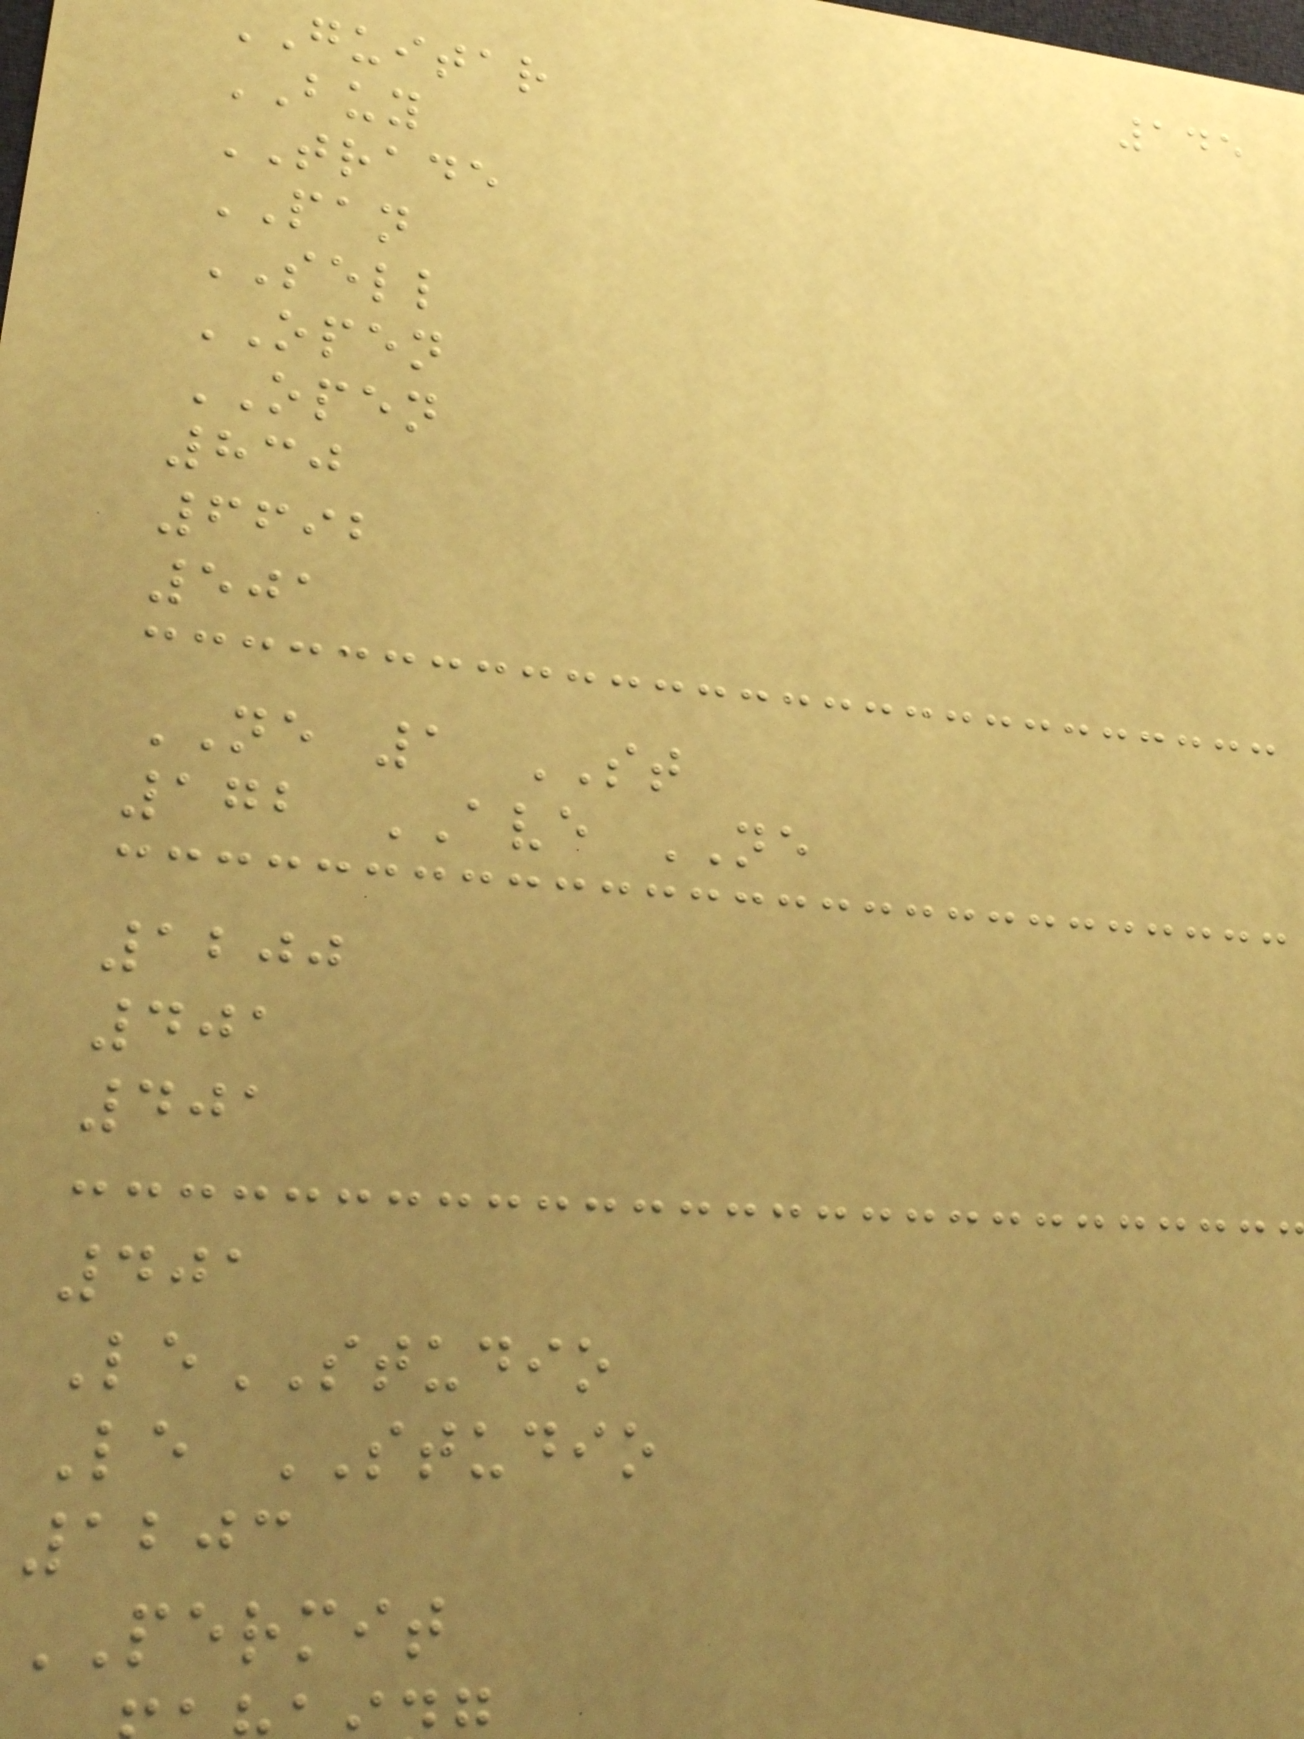145
guitar
BUY
TRADE
PAN
SELL
OPEN
OPEN
830
6692
501
NE 1 ST
172 AVE NE
1200
401
401
401
LeSTUDIO
Le STUDIO
1203
PERMIT
